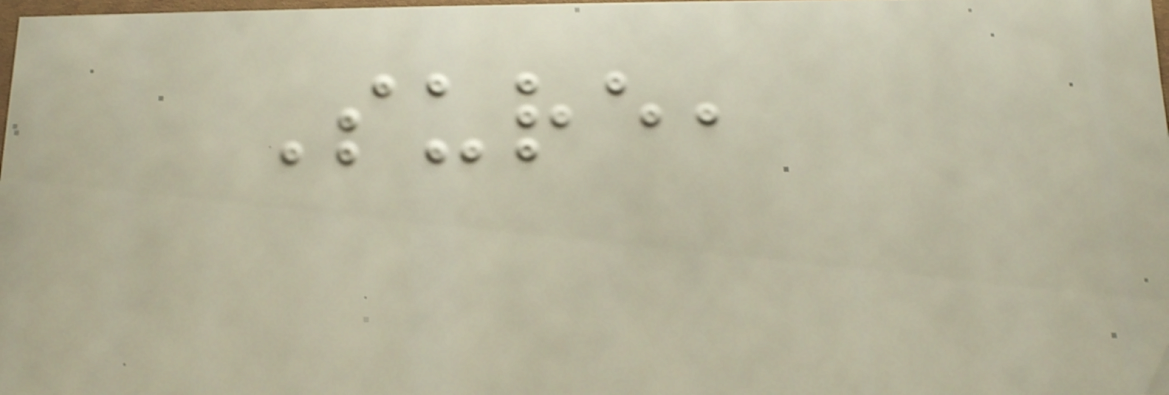Sure,
